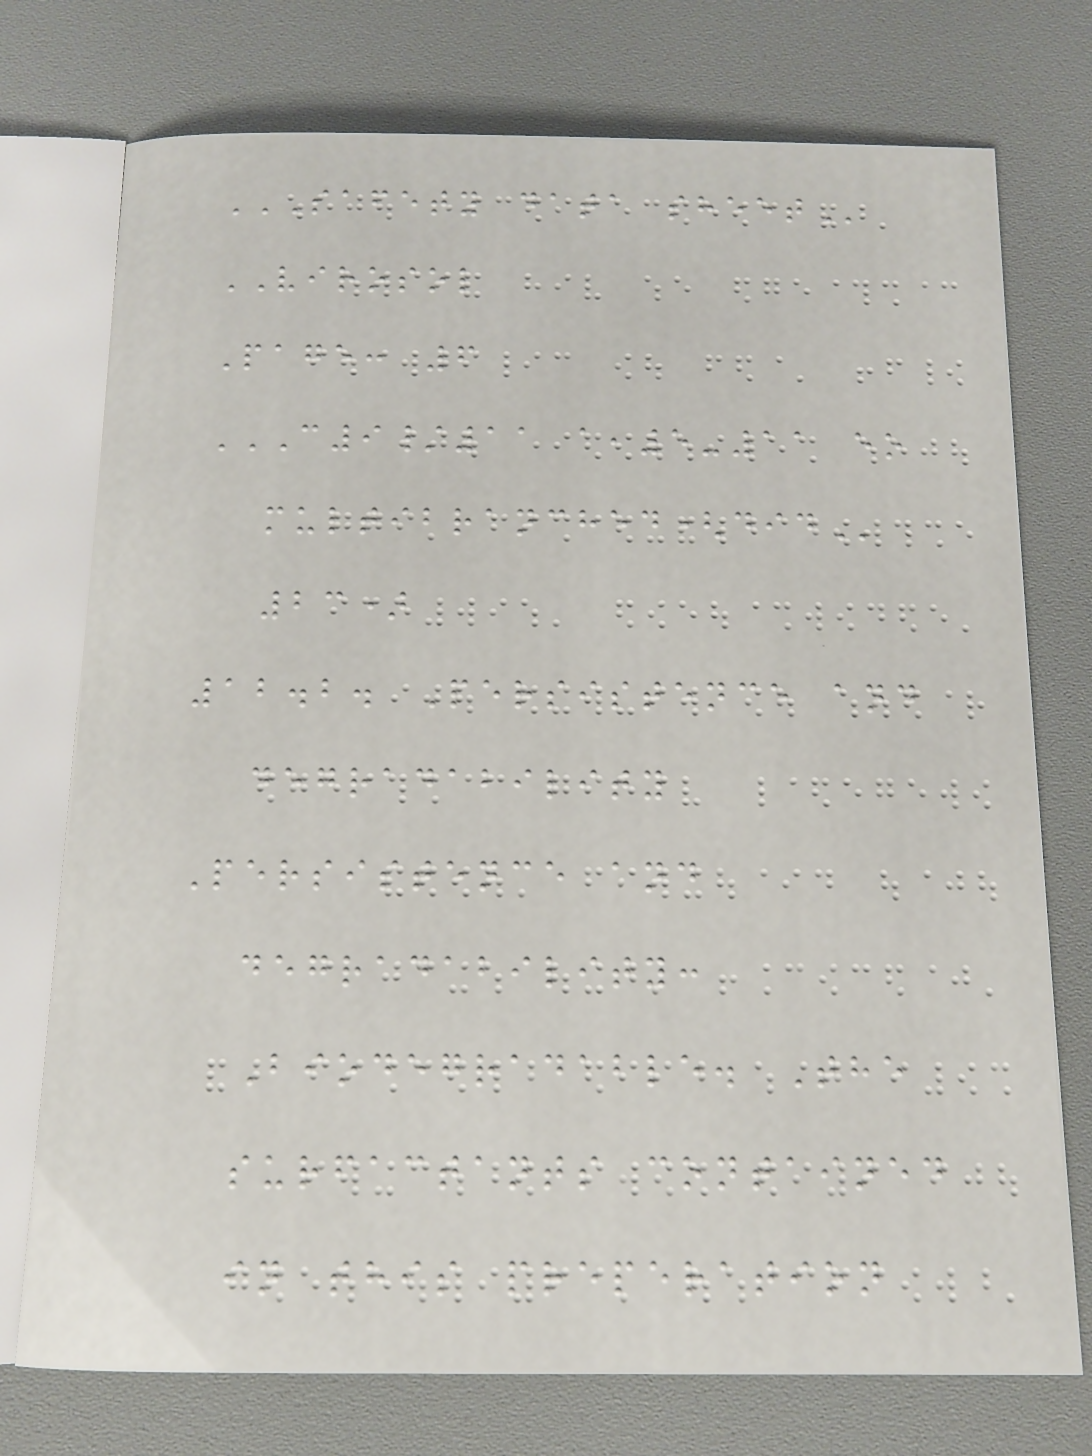SAFETY DATA SHEET
VIROSOL
Page: 6
C9/11 A,5-11 EO
MULTIBRANCHED(DID
23)
12.2. Persistence and
degradability
Persistence and
degradability:
Biodegradable. The
surfactants contained
in this preperation
